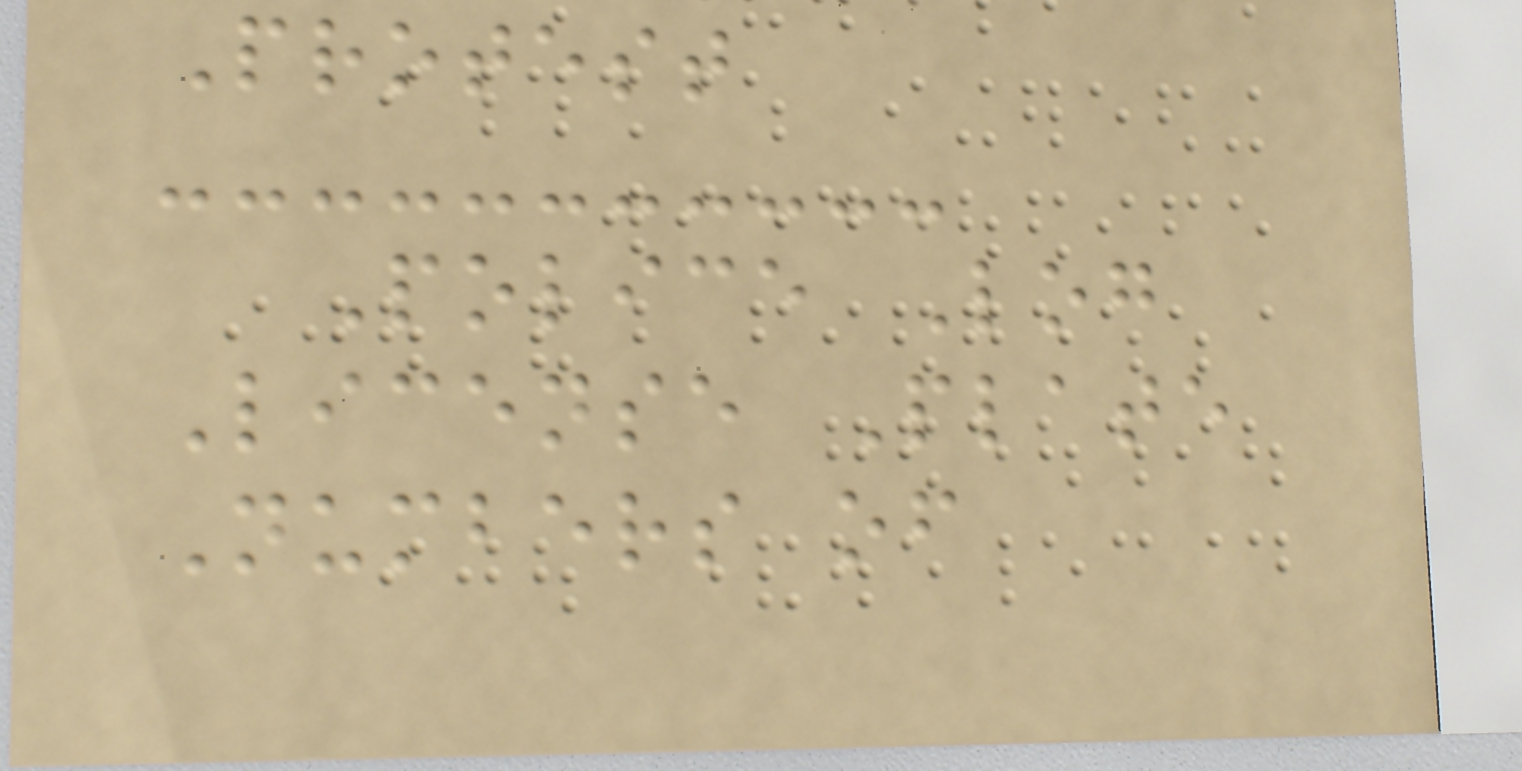Protest
Police Log
License Plate
Numbers of
